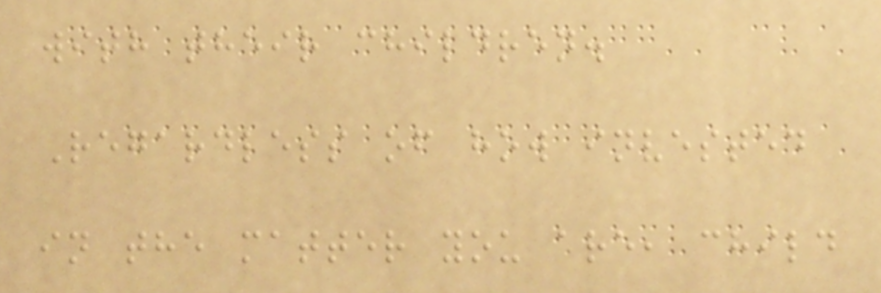with their children.
Regardless of how invested
in the matter you are, child
